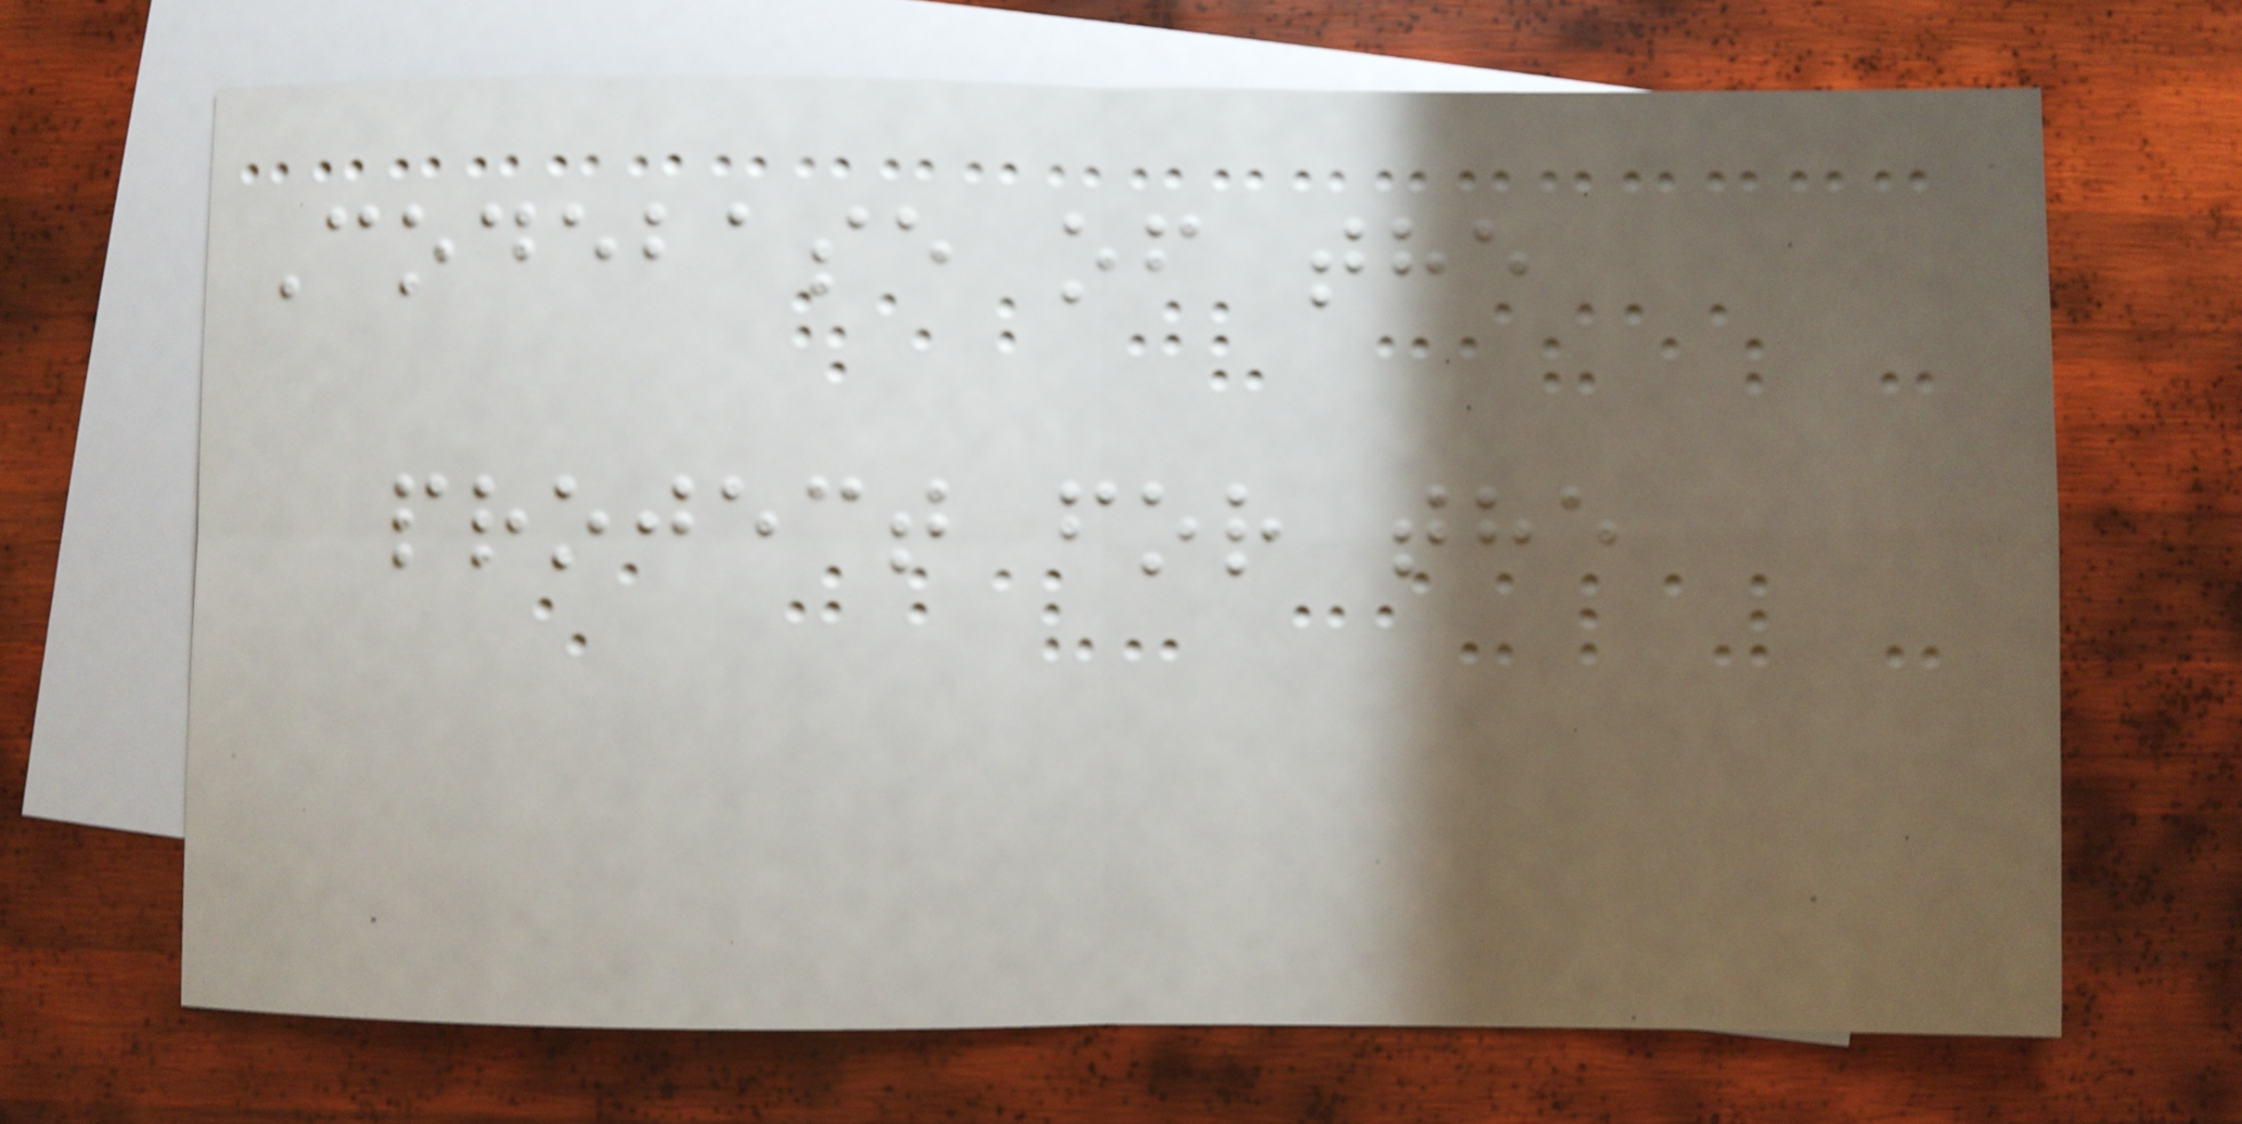Codebase of the
project for the
